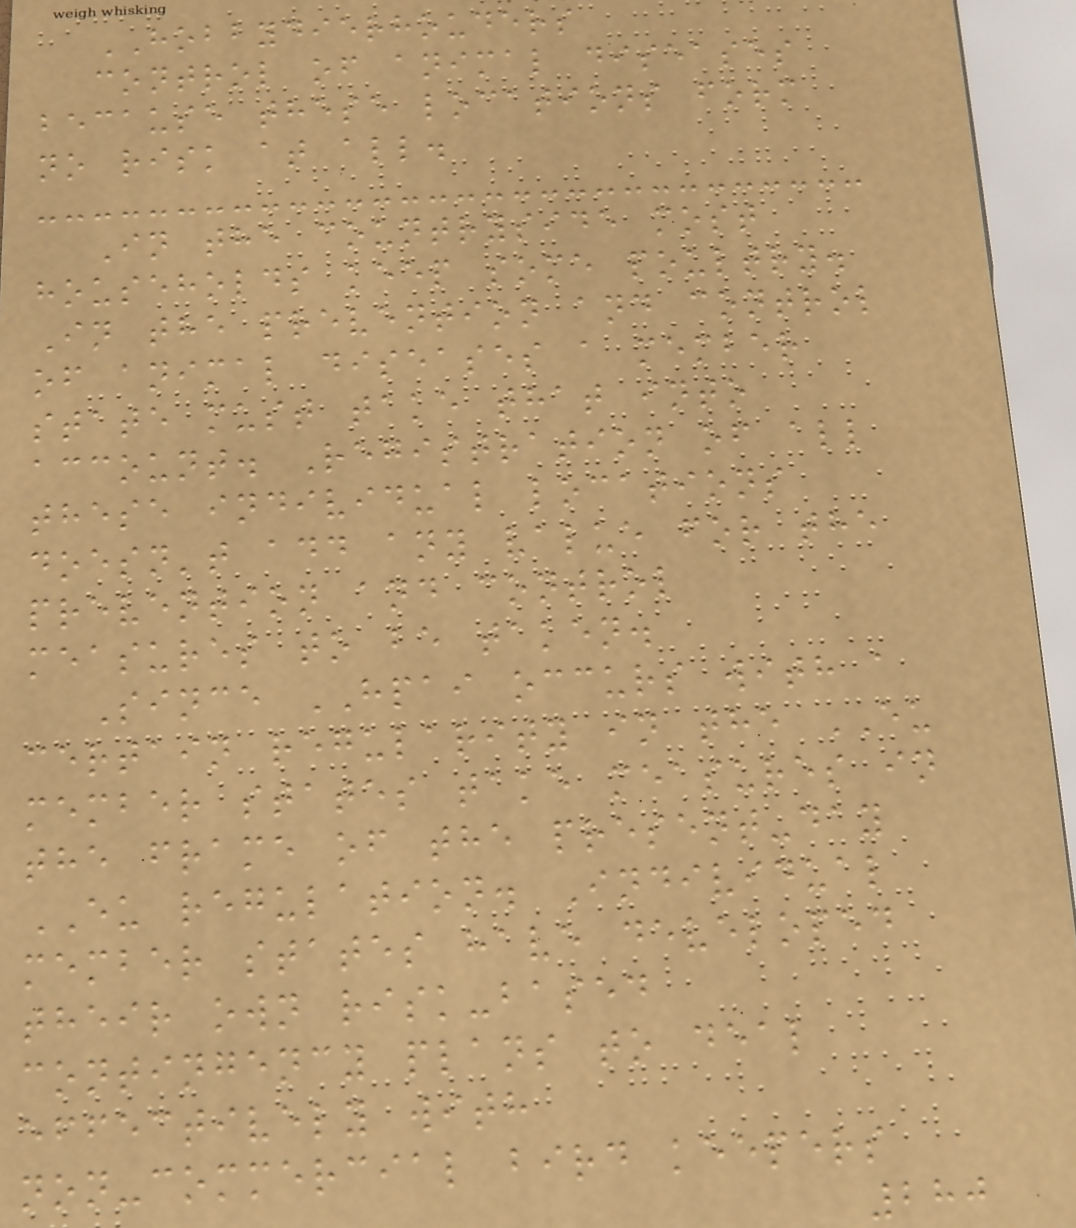HOBBYDIERHOUDERS
control of animal diseases
because these locations form
no risk at all.
In the countryside most
households keep some poultry.
In the prevention and control
of animal diseases a member
state must take that into
account. Registration of all
these individual locations
doesn't add any value for the
prevention and control
measures to be taken.
Since HPAI occurs with a
certain regularity in the EU
member states take measures in
the frame of the present-day
EU regulation. Individual
member states have developed
their own risk-based
contingency plans to deal
effectively with
non-commercial bird keepers
280
